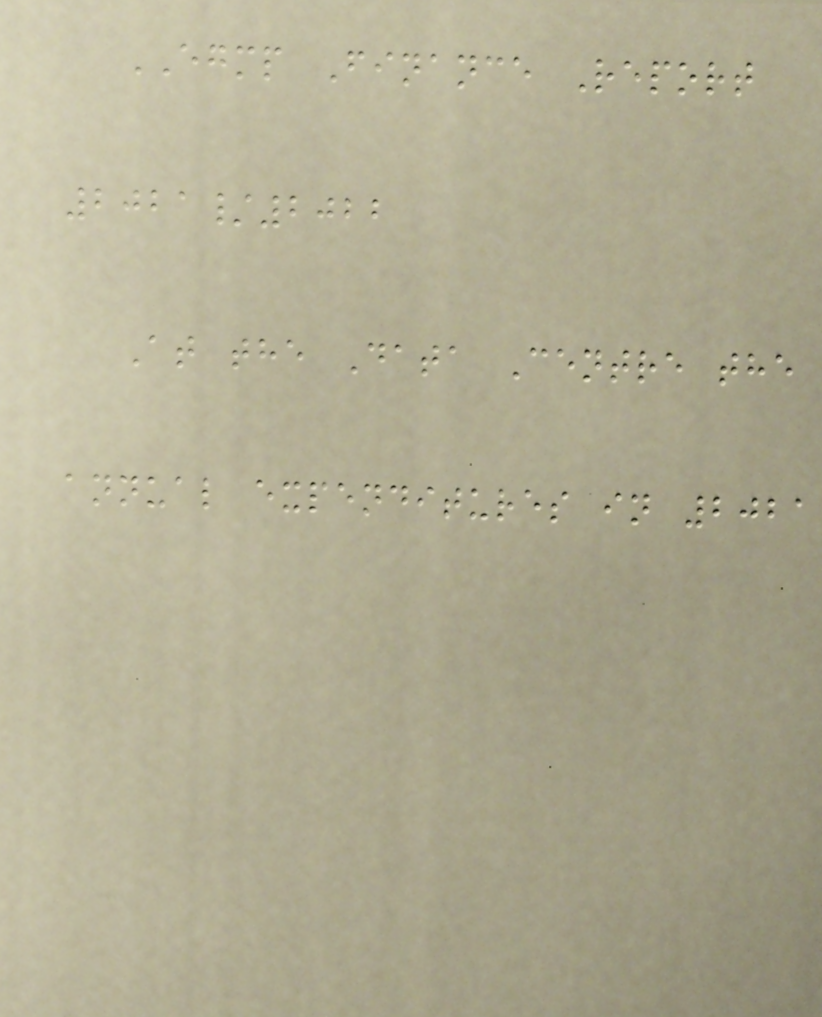EGMP Finance Report
2021/2022
At the Data Centre the
annual expenditures in 2021
